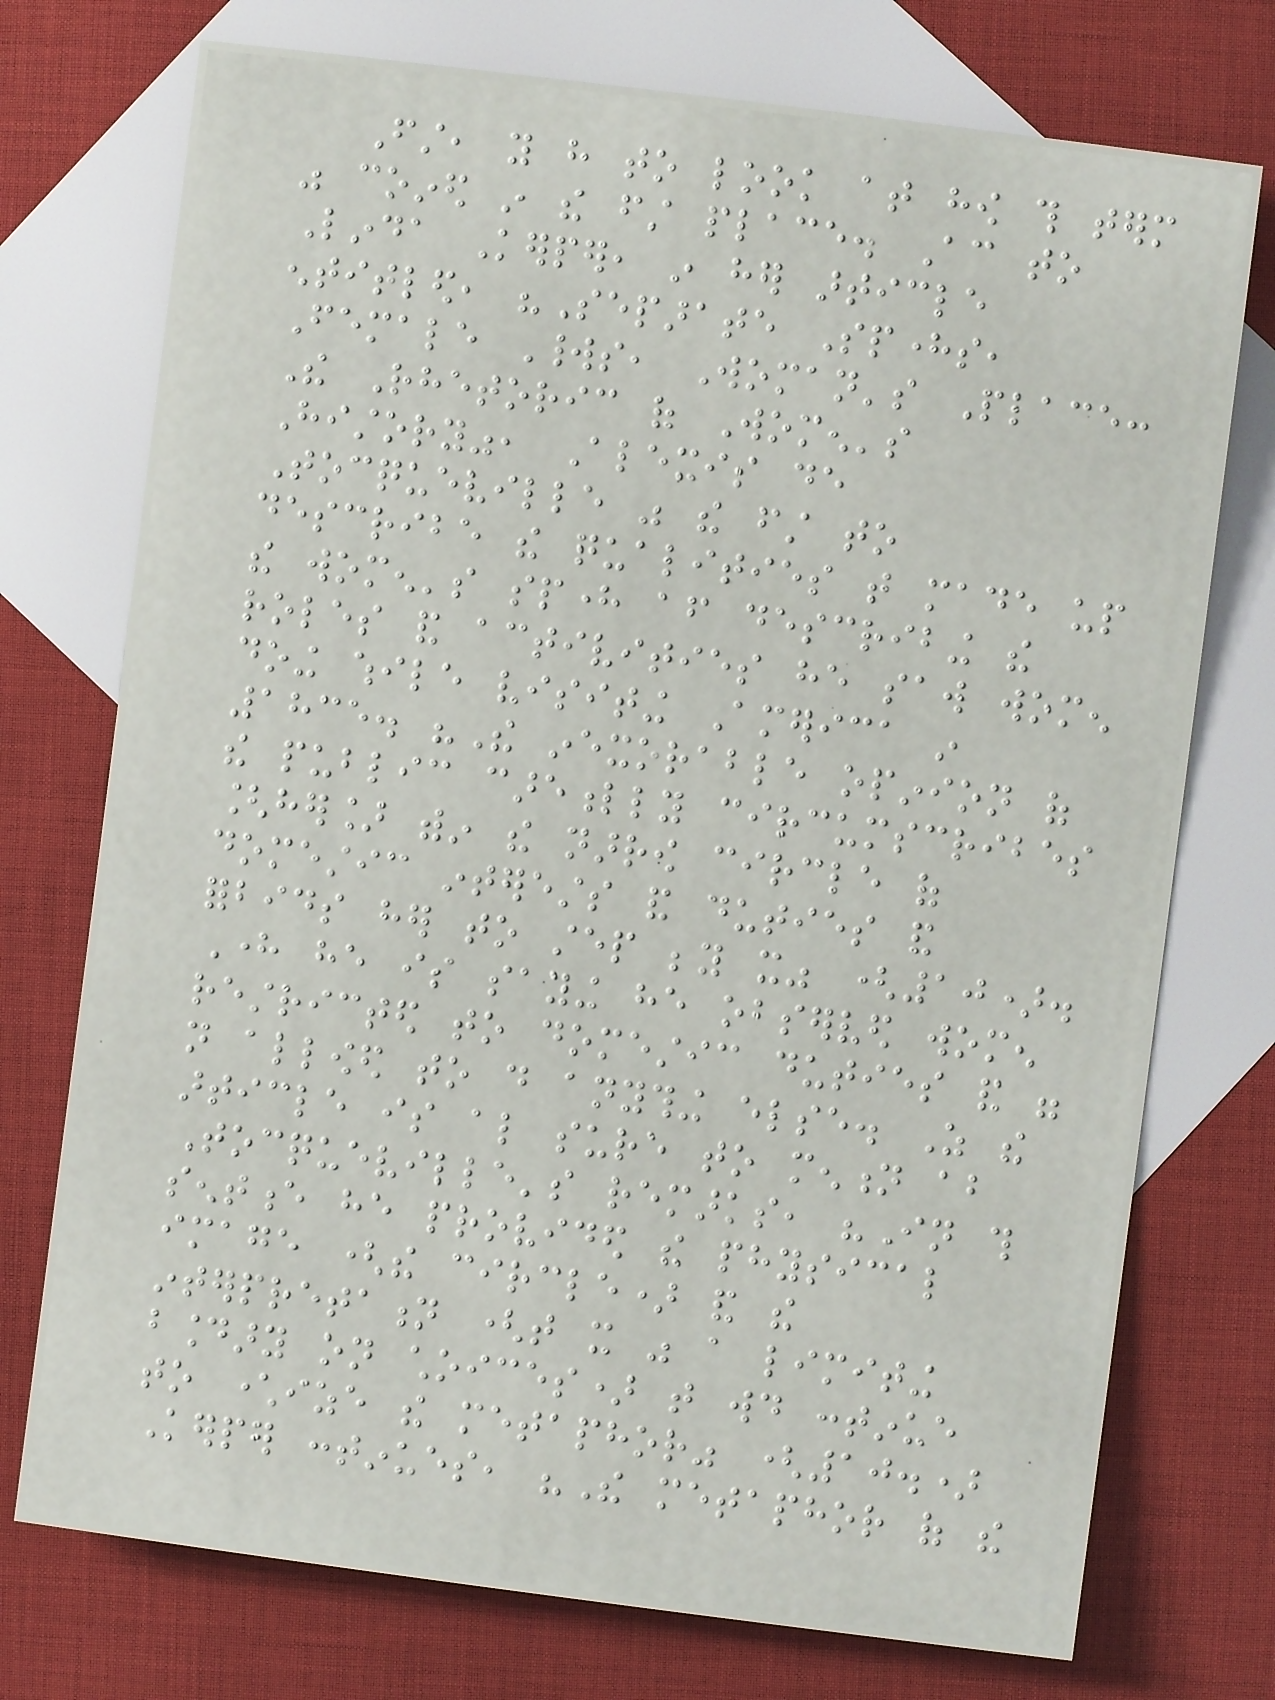First, you have to look at how this term
was coined in the first place. According to
Linda Kerper, in her article
entitled, "Separate Spheres,
Female Worlds, Woman's Place:
The Rhetoric of Women's
History", Alexis de
Tocqueville was the first to
describe the qualities that made up
the women's sphere after describing the
roles and activities he saw women
doing while visiting America in
1835. "The inexorable opinion of
the public carefully circumscribes
[her] within the narrow circle of
domestic interests and duties and
forbids her to step beyond it" (10).
Here he is saying he observed women
restricted to domestic duties and were
not allowed to do anything else. As the
article is also sure to mention about
Tocqueville's remarks, "In this
sentence he provided the physical
image (the circle) and the
interpretation (that it was a limiting
boundary on choices) that would continue
to characterize the metaphor" (10.)
Kerper continues, "The metaphor of the
